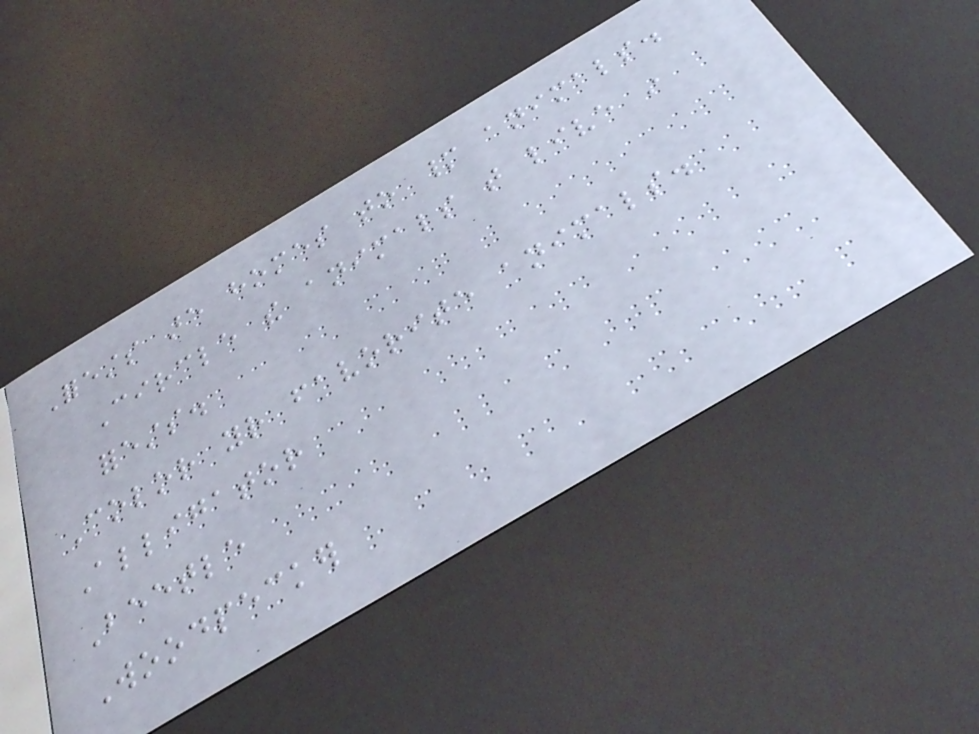Forests are homes to many animals.
Circle the animals that live in
forests.
Color your favorite animals.
Alligator
Beetle
Woodpecker
